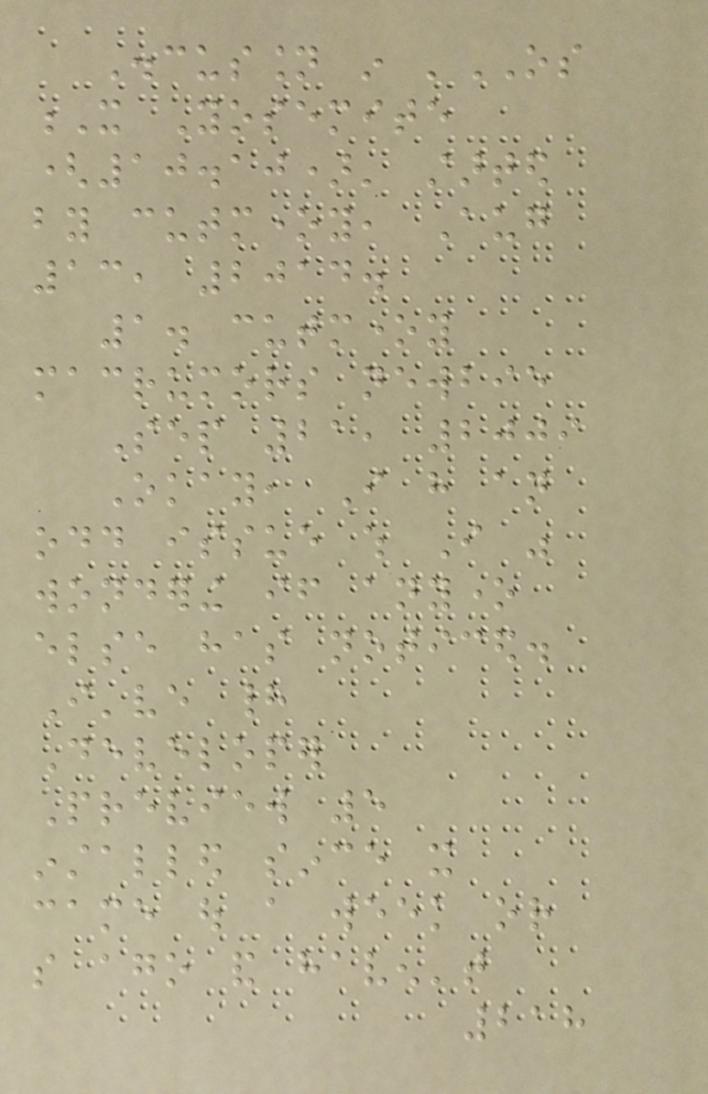Discussion in 'OS
X Yosemite
(10.10)' started
by cutmoney, Aug
13, 2014.
1. cutmoney
macrumors newbie
Sep 21, 2009
Okay, I have an
odd issue which I was
wondering if anyone
else has noticed.
I've had
Developer
Preview 5
installed since it
came out a week or
so ago and haven't
218
